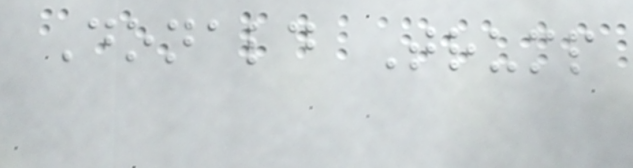Donald Trump
